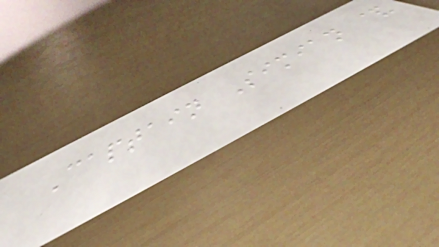Captain Simian &
